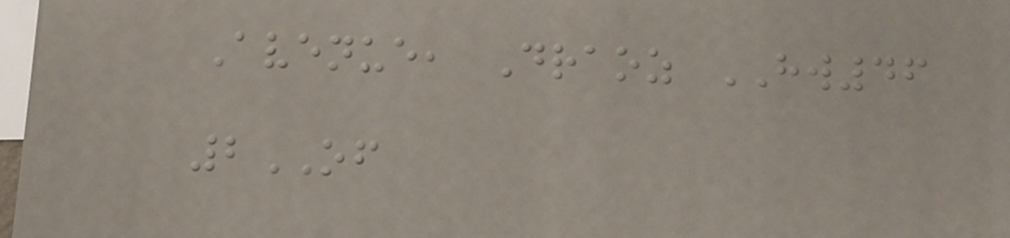Avenue, Draoz HW46
2OF
